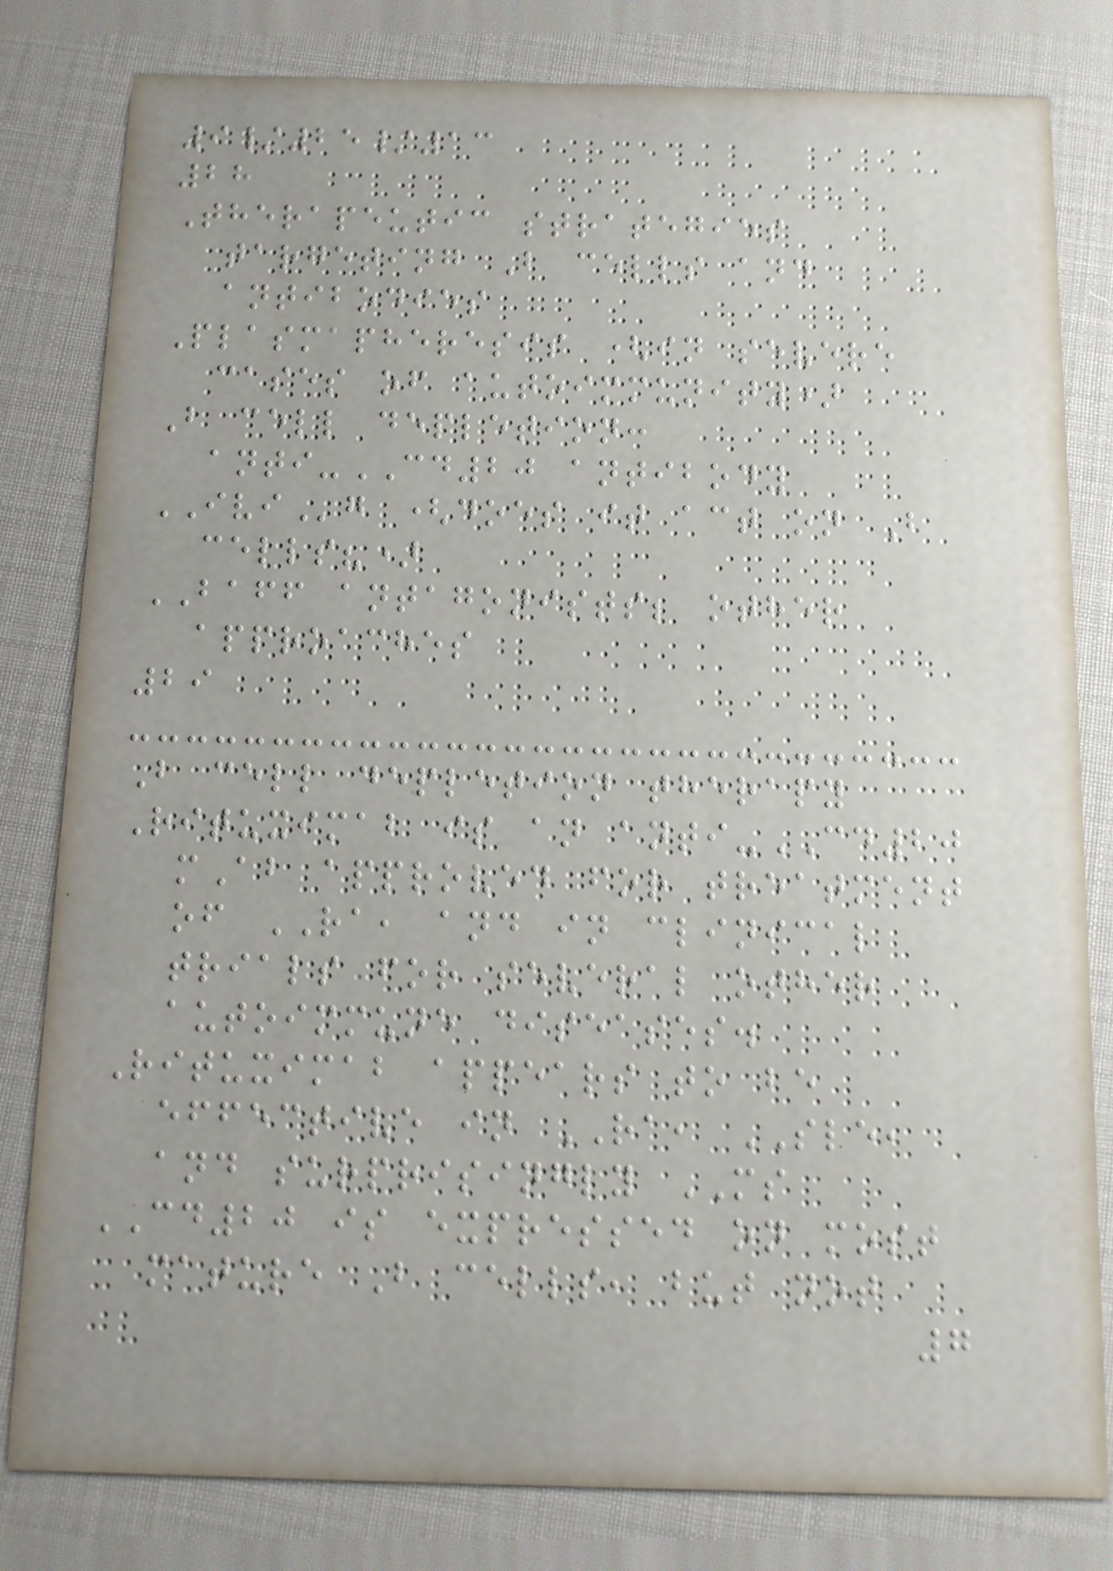9/25/13
28
Therapeutic strategies
targeting B cells and
antibodies
Plasmapheresis (in severe
cases of autoimmunity)
B cell depletion:
anti-CD20 antibody
IVIg (does it act on B
cells?)
BAFF antagonists; other
approaches
29
B cell depletion therapy
Rituximab is an anti-CD20
mAb approved for treatment
of RA, and in clinical
trials for several other
autoimmune diseases.
Rituximab appears to be
effective in RA, SLE,
and surprisingly MS
CD20 is expressed on most
mature B cells, but not
7
